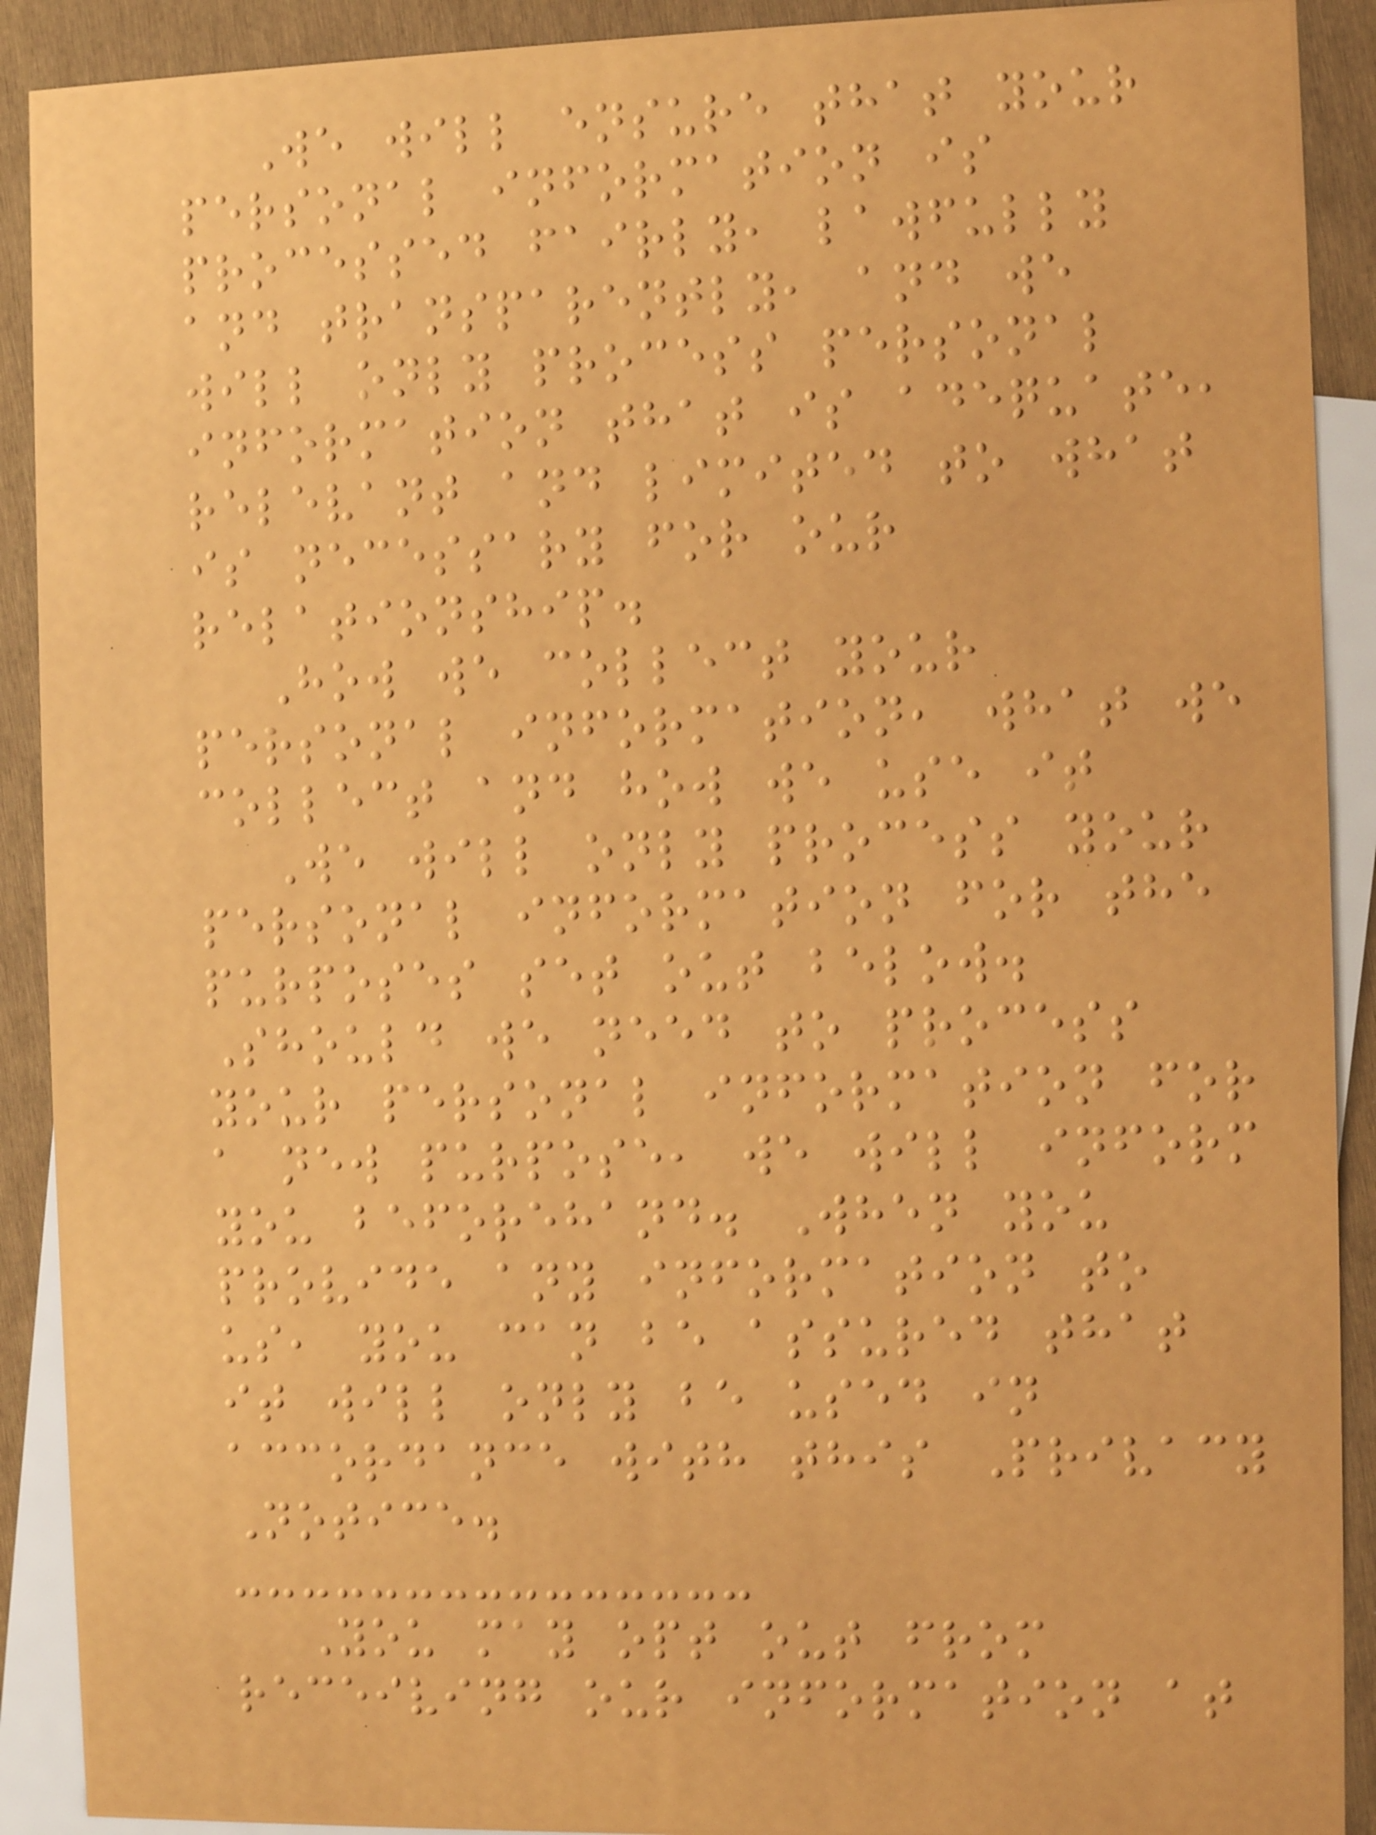We will ensure that your
personal information is
processed fairly, lawfully
and transparently, and we
will only process personal
information that is adequate,
relevant and limited to what
is necessary for our
relationship.
How we collect your
personal information, what we
collect and how we use it
We will only process your
personal information for the
purposes set out below.
Should we need to process
your personal information for
a new purpose, we will inform
you beforehand. When you
provide any information to
us, you can be assured that
it will only be used in
accordance with this Privacy
Notice.
You may opt out from
receiving our information at
